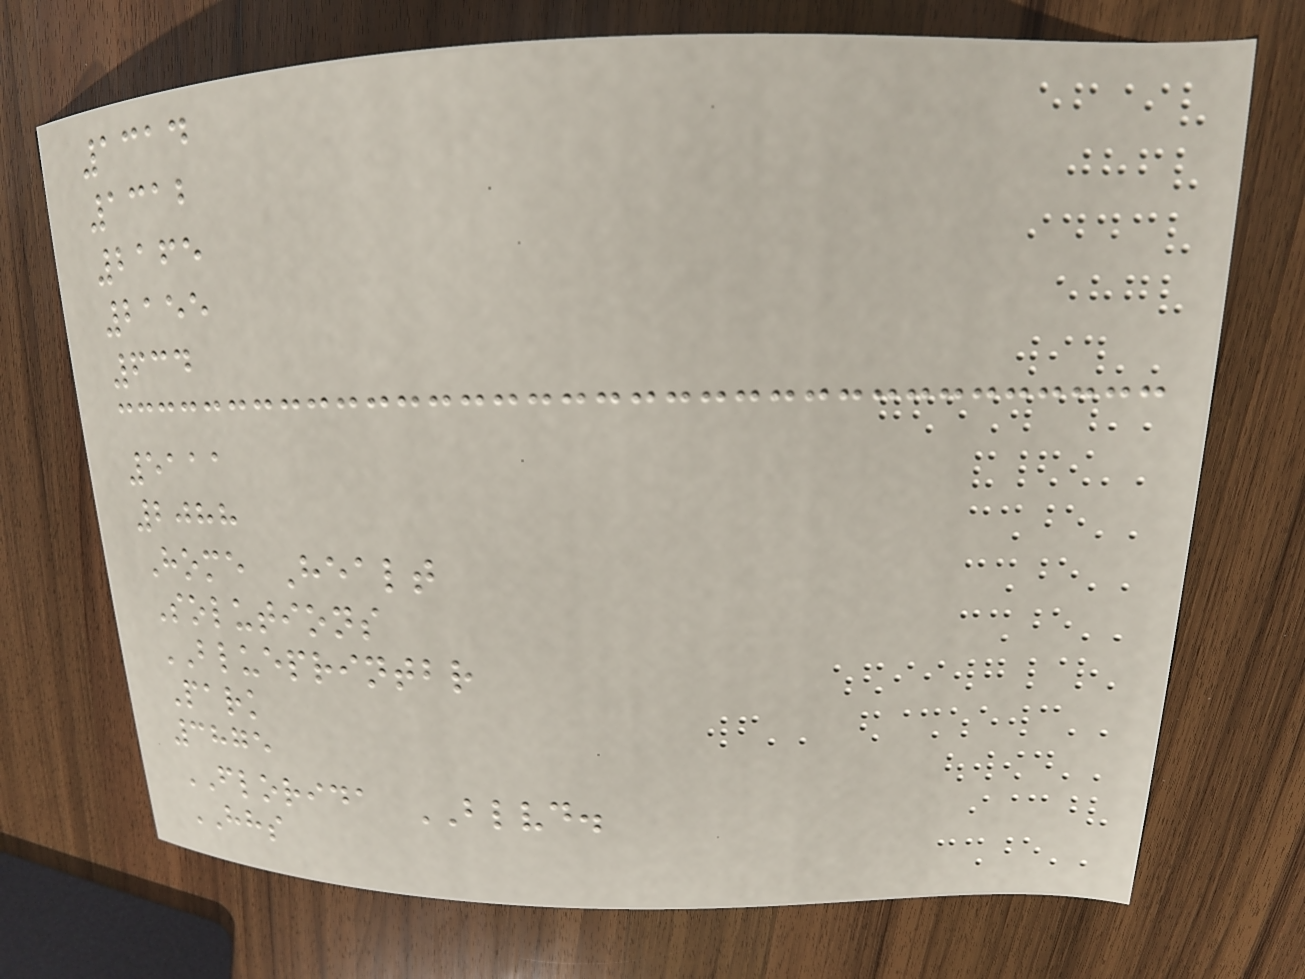1314
1312
2165
2155
634
5111
2088
Home Healt
Solutions
BLUEPRINTBR
Park
3875
FLORIDA BLVD.
HHS
